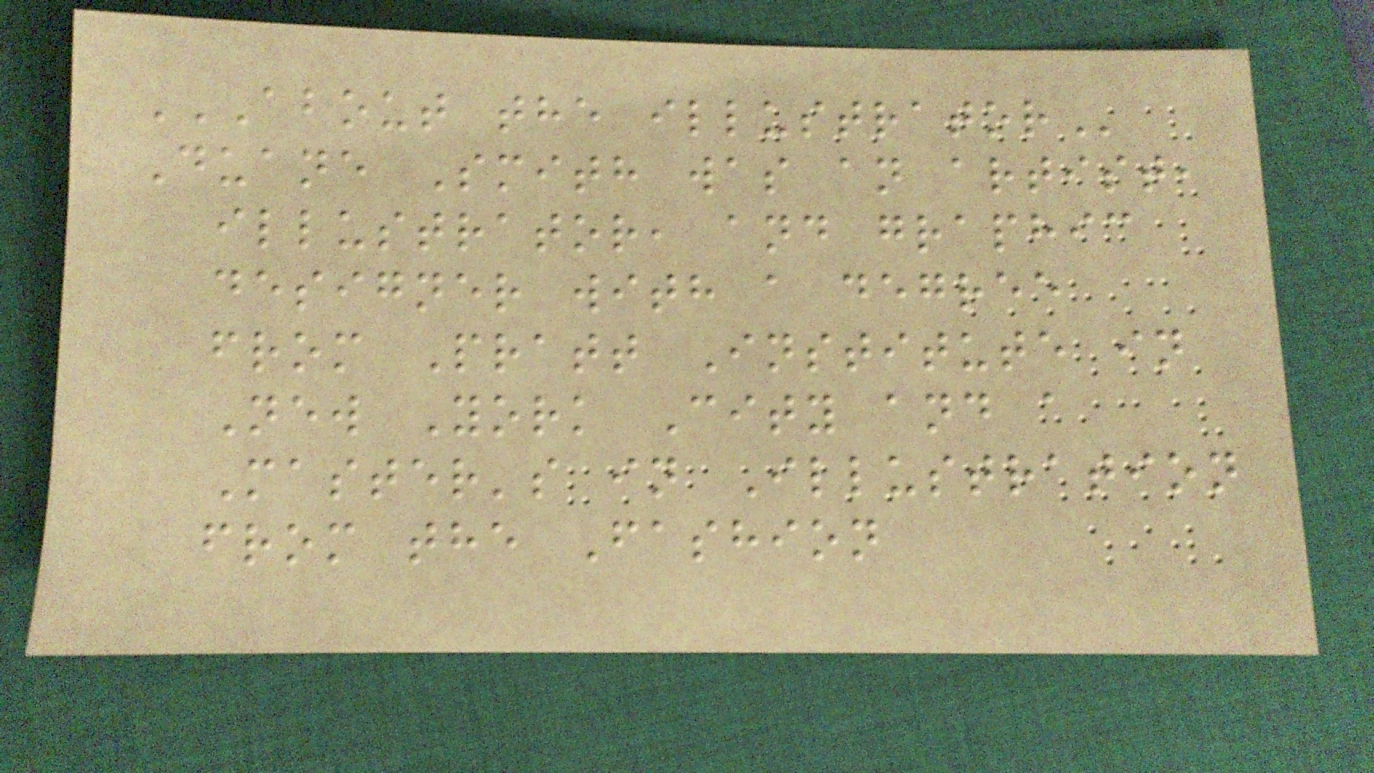ABOUT THE ILLUSTRATOR
Duane Smith was an artist,
illustrator, and graphic
designer with a degree
from Pratt Institute in
New York City and a
Master's in Illustration
from the Fashion
